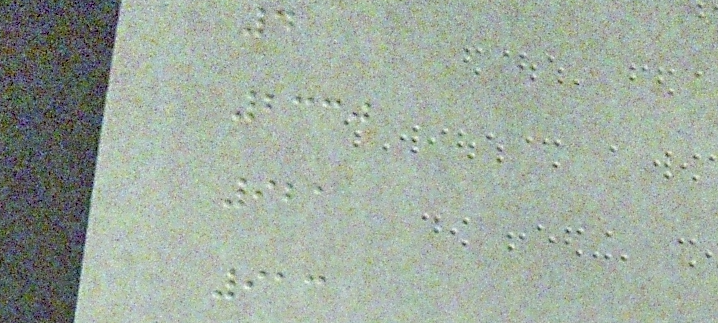4
2330
921
913
